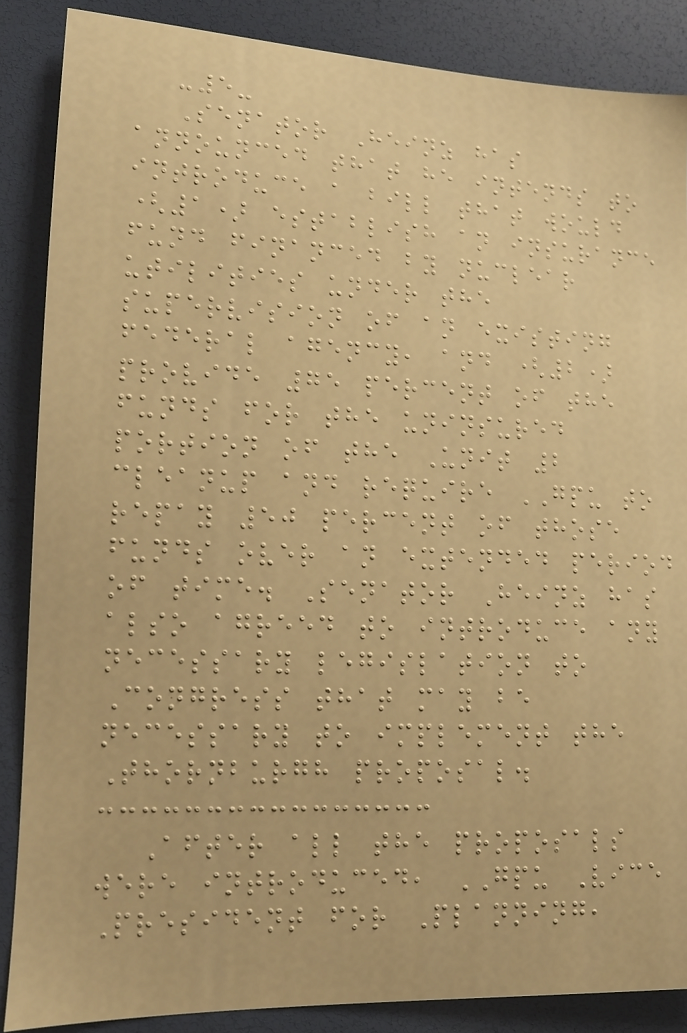-5-
Senator Heinz has
announced that he intends to
introduce a bill that would
(1) establish an insurance
fund financed by nuclear
utilities under the
supervision of an existing
federal agency, and (2)
provide 75 percent of the
funds for the uninsured
portion of the Unit 2
cleanup and require GPU to
repay 50 percent of those
funds over an extended period
of time. Senator Heinz has
also agreed to introduce any
necessary legislation to
Congress that may be
necessary to implement the
Thornburgh proposal.
After all the proposals
were introduced, GPU Vice
President for Planning,
